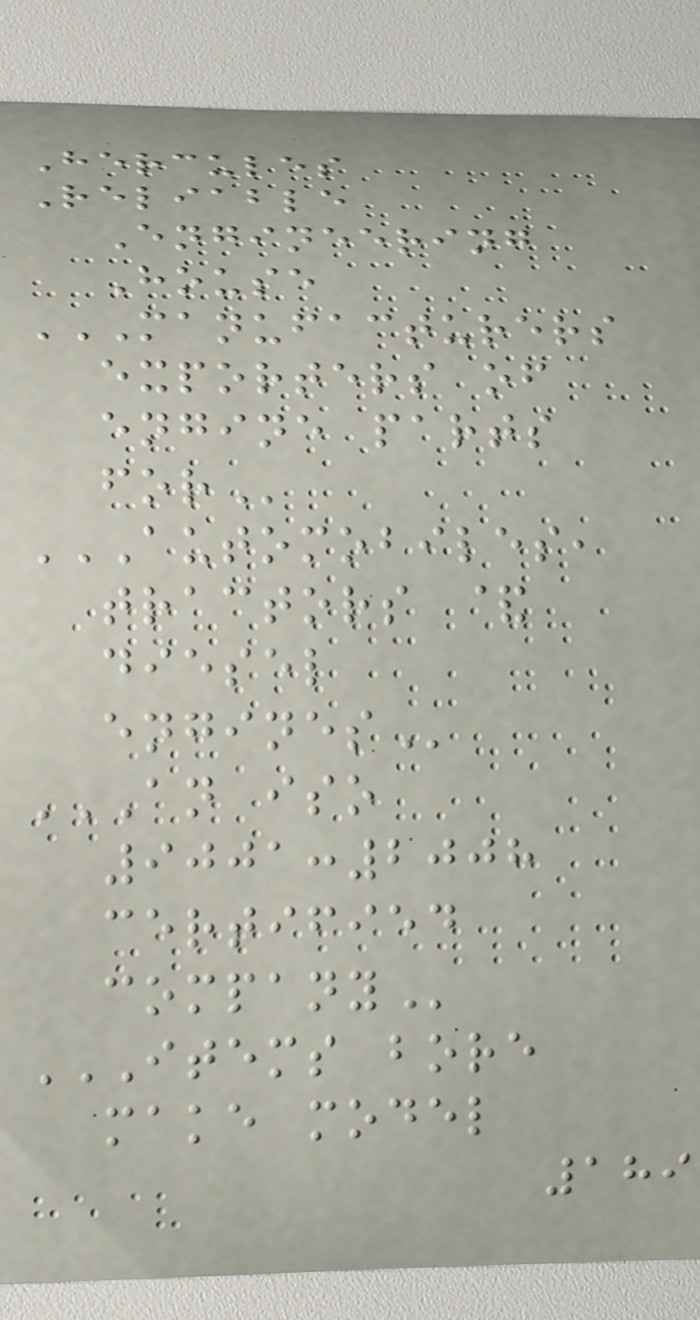Hercules
Reliable
Engineering
House
MANUFACTURERS
EXPORTERS OF
ENGINE PARTS
FOR
AUTOMOBILES,
TRACTORS &
DIESEL
ENGINES
AN ISO
9001:2008
CERTIFIED
COMPANY
ITEMS BORE
MAKE MODEL
189
